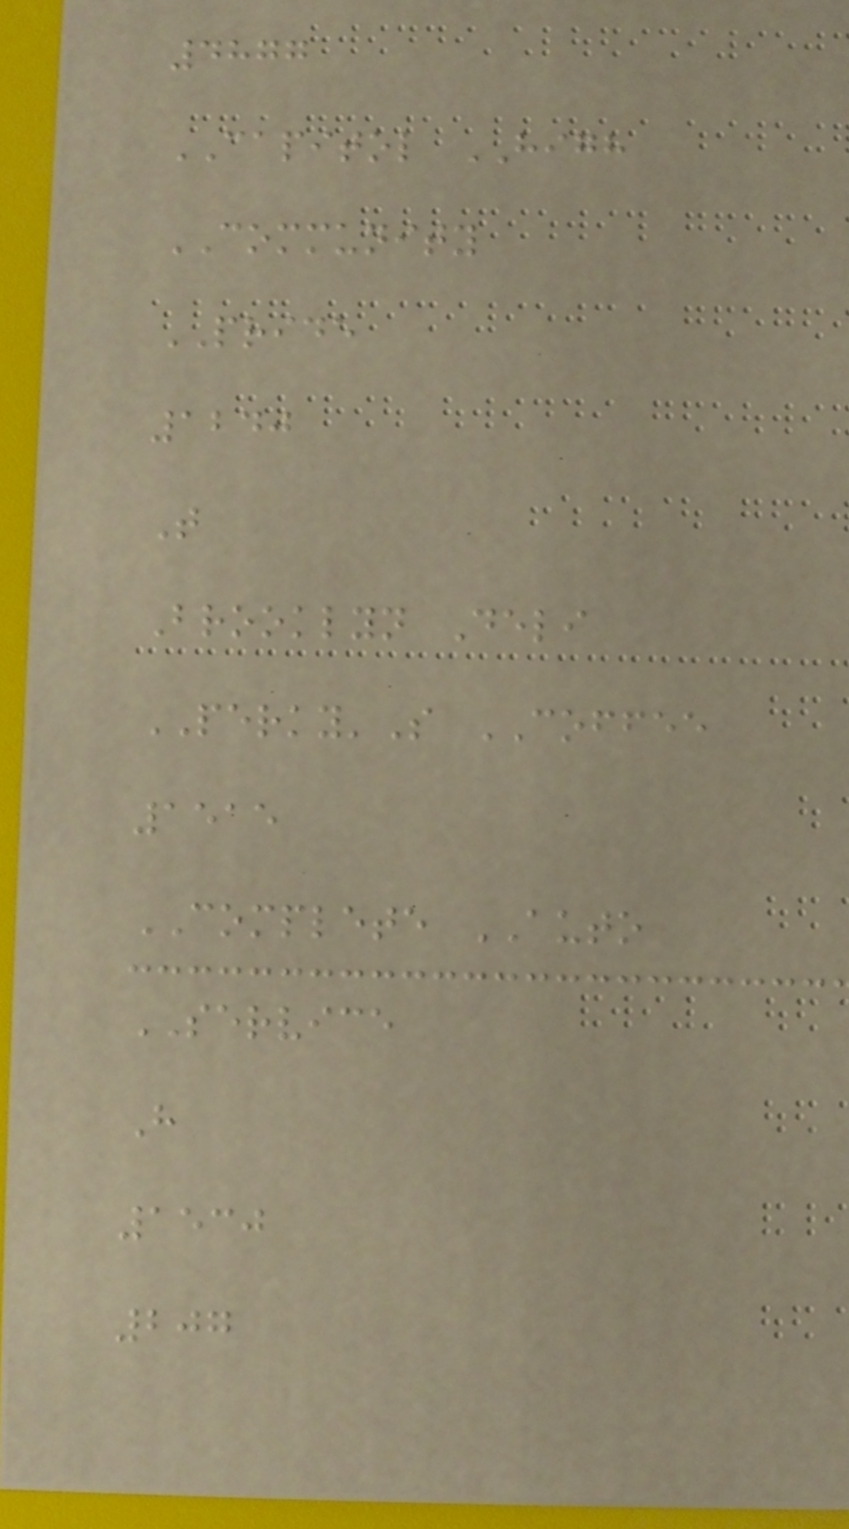4877
CAPITOL HIGH
COMMUNITY
PRIDE
1240
T
Brooklyn Deli
PERKY'S COFFEE
1515
COMPLETE AUTO
SERVICE
H
1530
207
